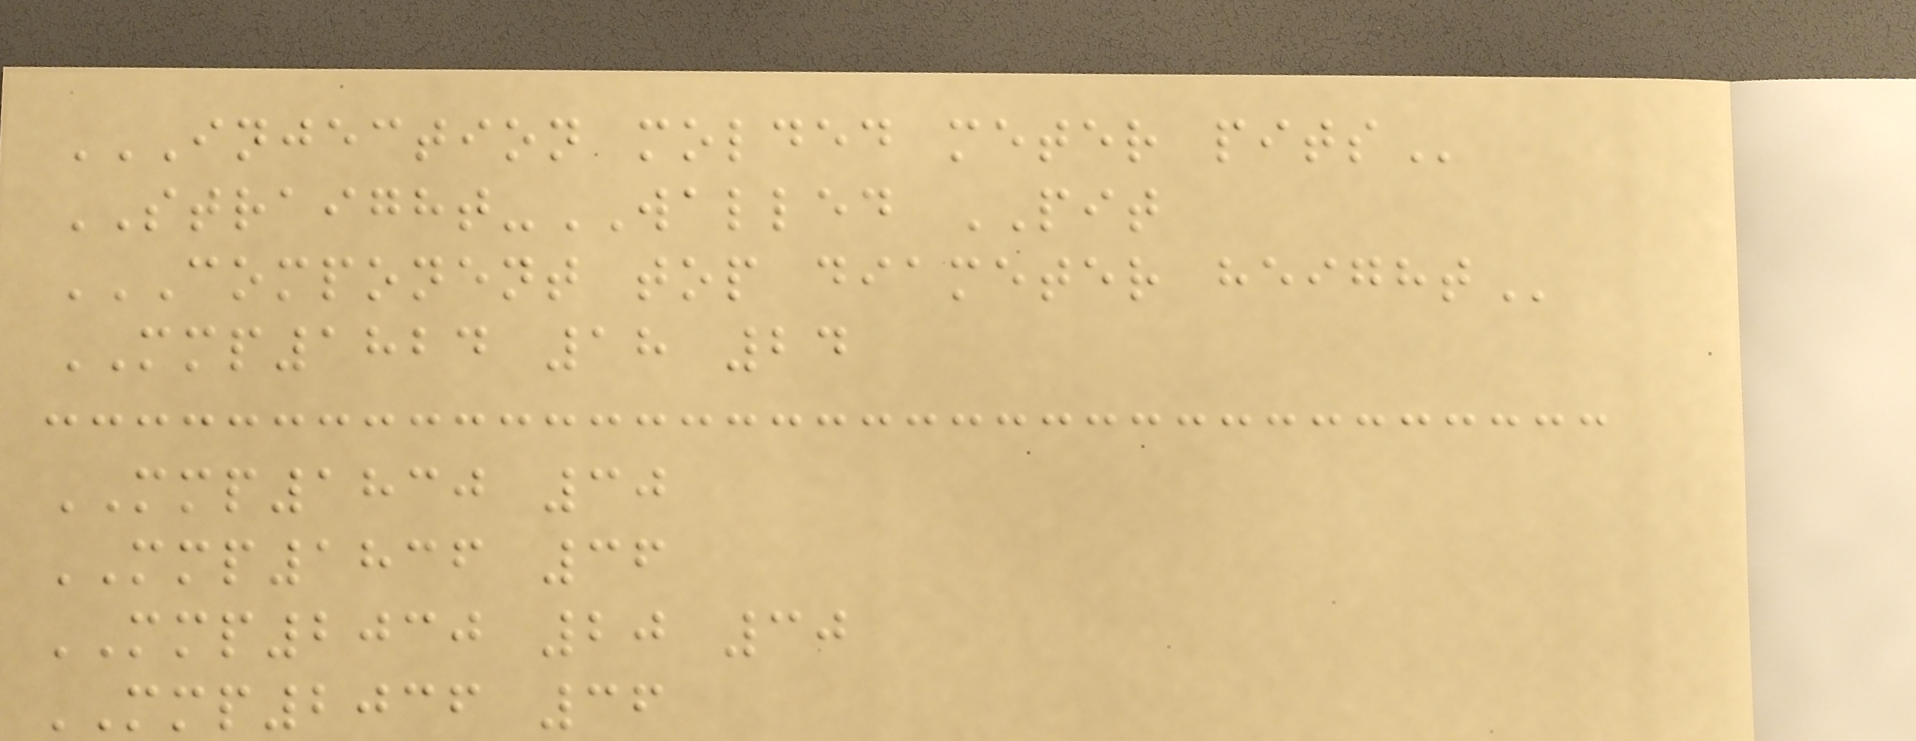INJECTION MOLDED METER PITS
STRAIGHT-WALLED PIT
COMPONENT TOP DIAMETER HEIGHT
MMP1824 18 24
MMP1830 30
MMP1836 36
MMP2030 20 30
MMP2036 36
